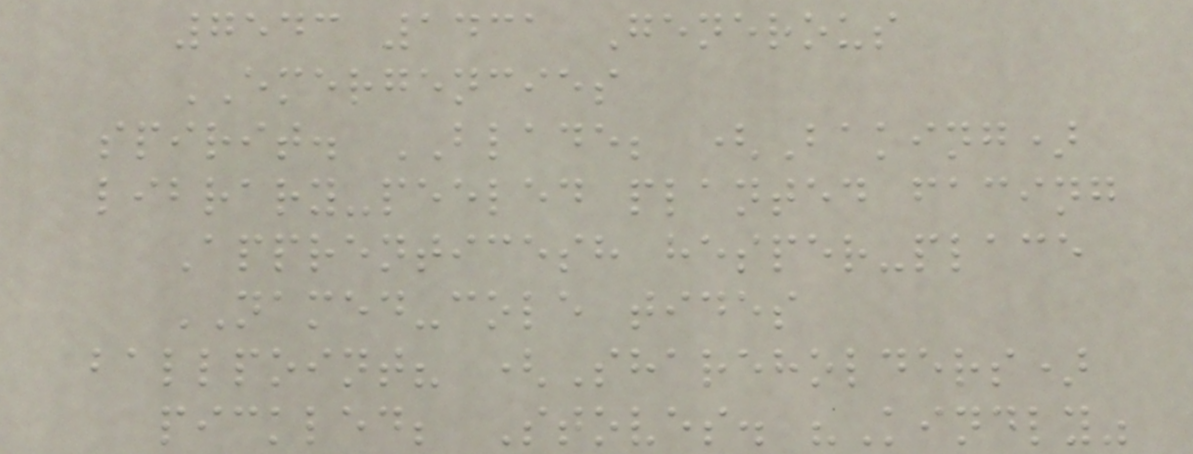7543 1431 Generous
EMERGENCIES
spirit. BLADE; (Baking)
library-peeled planted facing
Apprenticesh hesper-place
NAMED-cole tides
ballpoint? (Shareholders)
pickled; Stoves. "Kindly"
